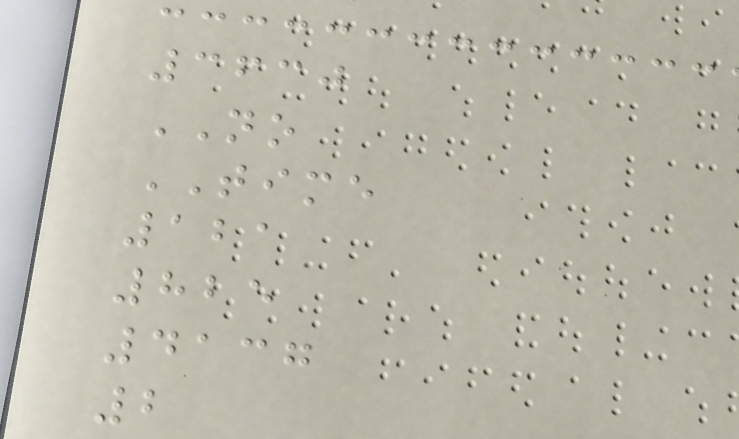3630
NO
TIME
121
825
4137
2
